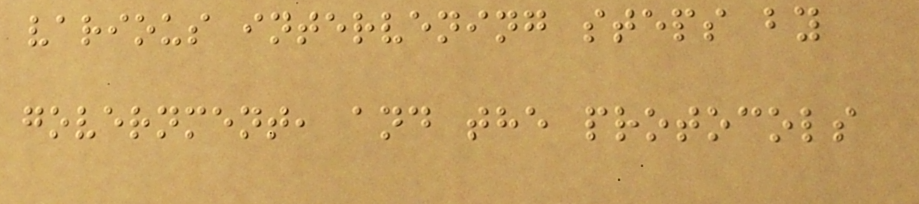various intervening steps by
government, and the protocols
